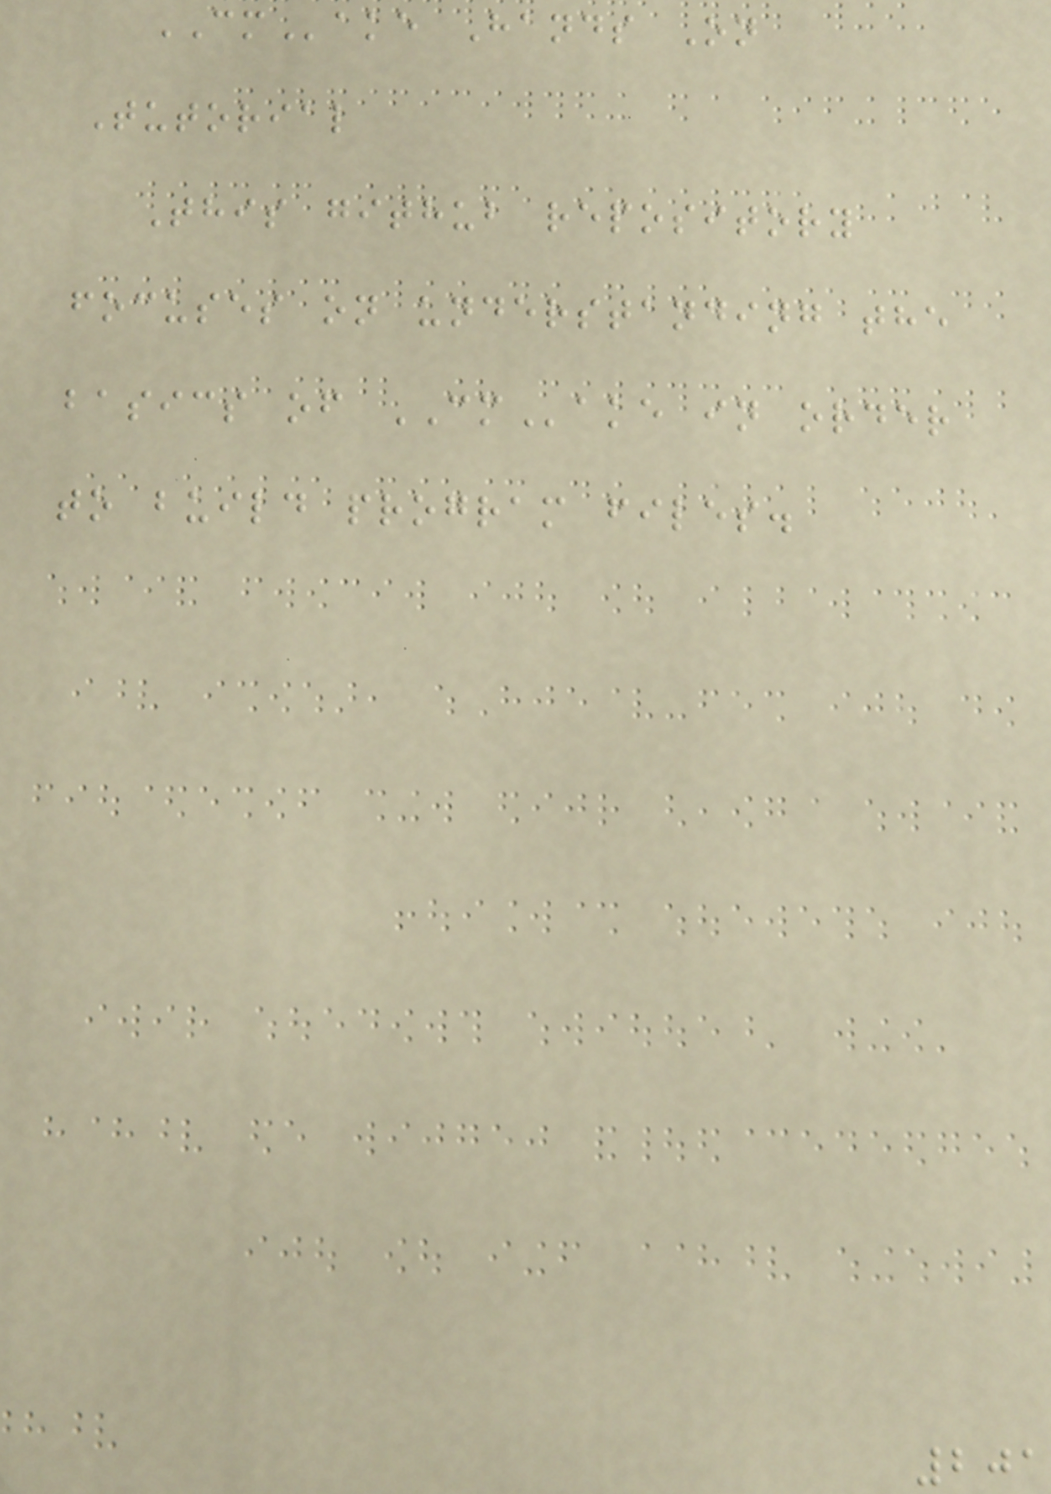CMake Hands On
Tutorial
This github repository
focuses on understanding the
basics of CMake in order
to build program files.
201
